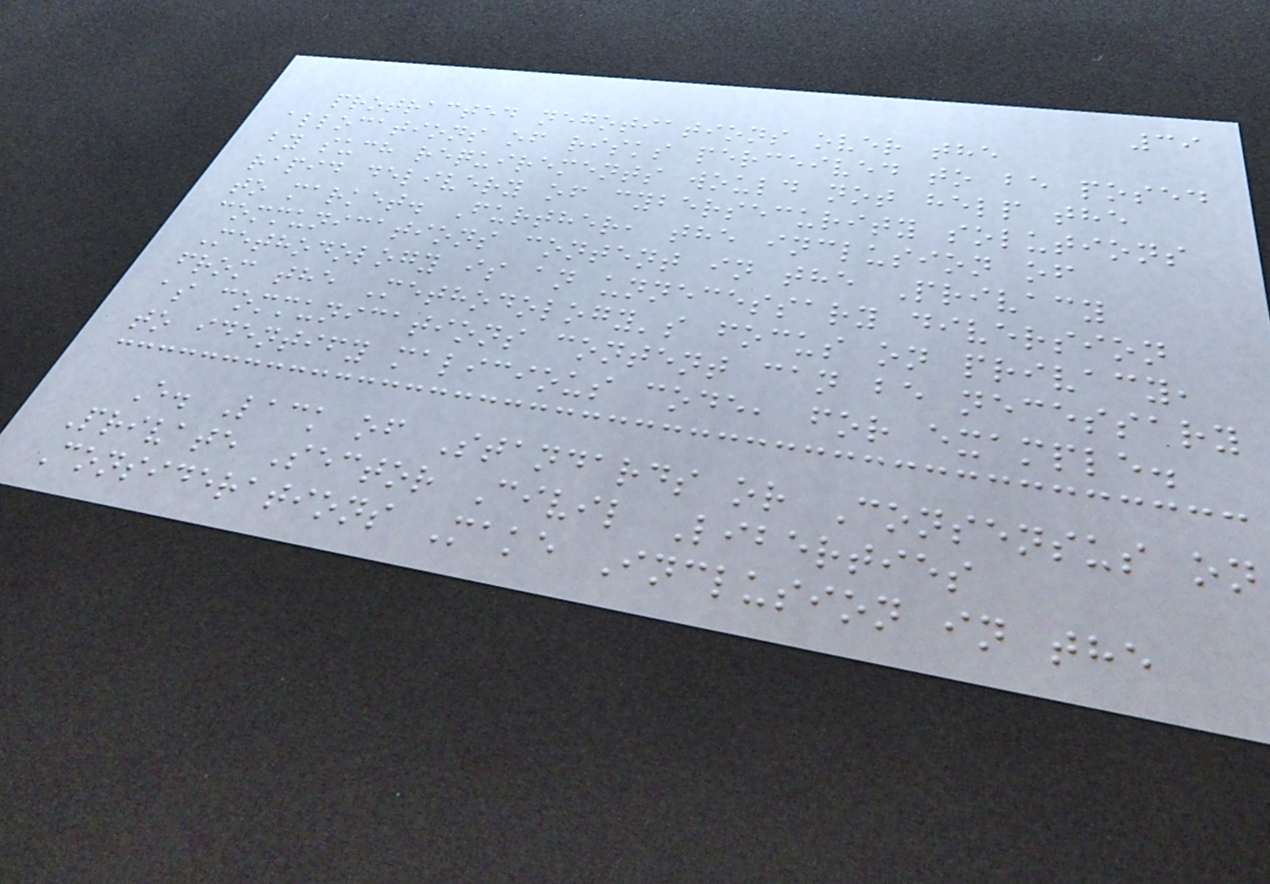39
protracted negotiations over the
allocations of risks perceived to be posed
by such requirements would not help the
rapid delivery of cybersecurity solutions
to market. Further, the inclusion of
communications content in the Privacy
Methodology is an unnecessary diversion
from the Methodology's focus on privacy,
as communications content can be necessary
to identify malicious code, for example.
E. Lack of Standards or Consensus on
Private Sector Civil Liberties
Considerations Make Inclusion in the
